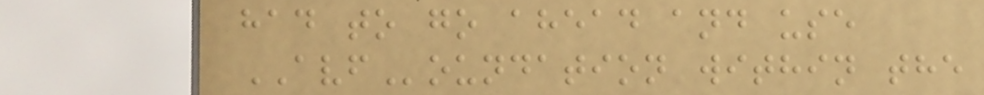had to go ahead and use
AVFoundation within the
